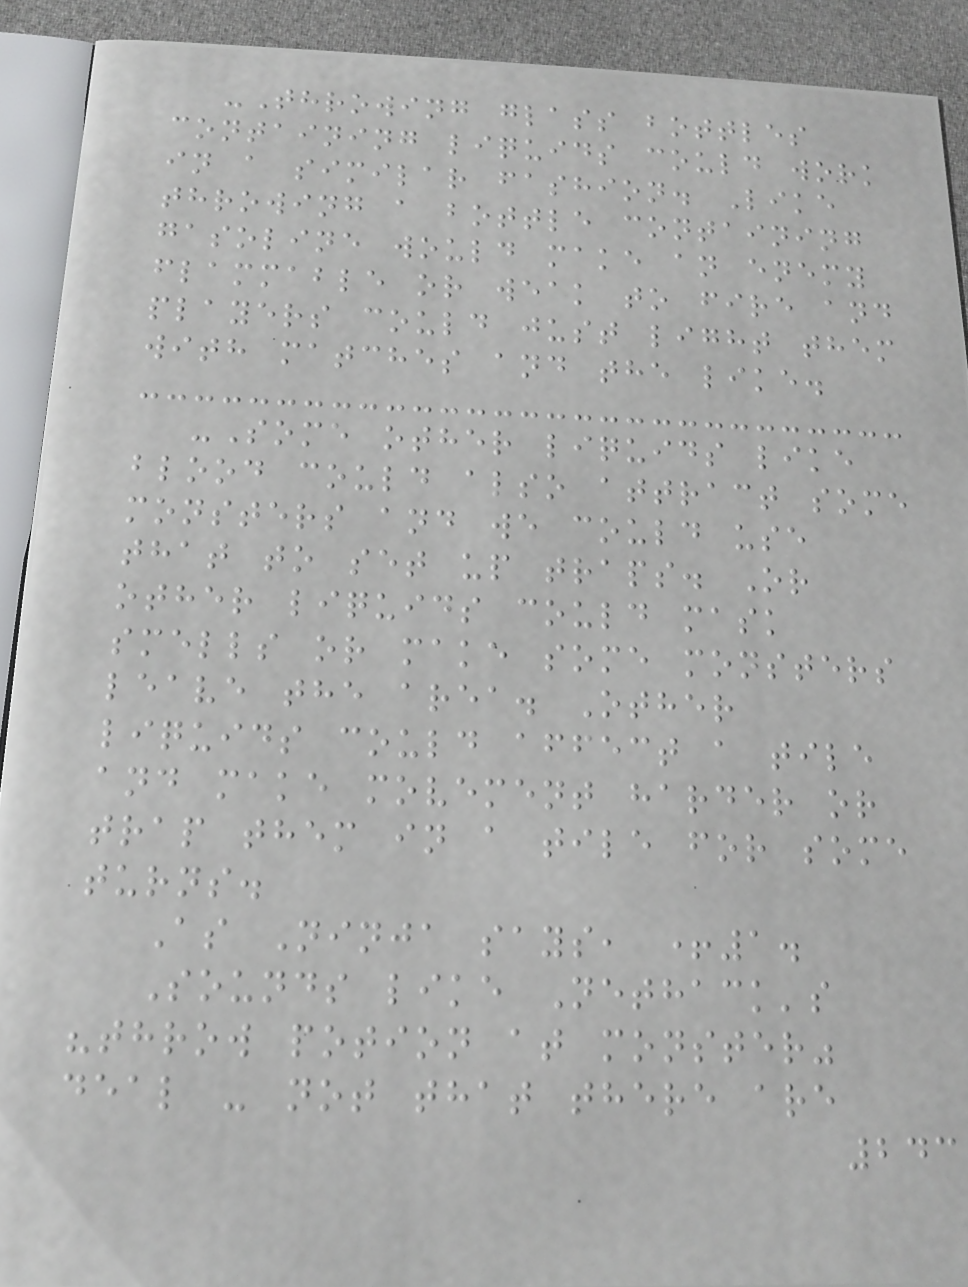-Throwing glass bottles
containing liquids could work
in a similar fashion. Like
throwing a bottle containing
gasoline would make an enemy
flammable or weak to fire and
players could just light them
with matches and the like.
-Some other liquids like
blood could also attract some
monsters and we could use
that to set up traps. Or
other liquids could mask
smells or make some monsters
leave the area. Other
liquids could affect a tile
and make movement harder or
trap them in a tile for some
turns.
As Ninja says, +1.
Sounds like Nethack's
"throw potion at monster"
deal - not that there are
243
